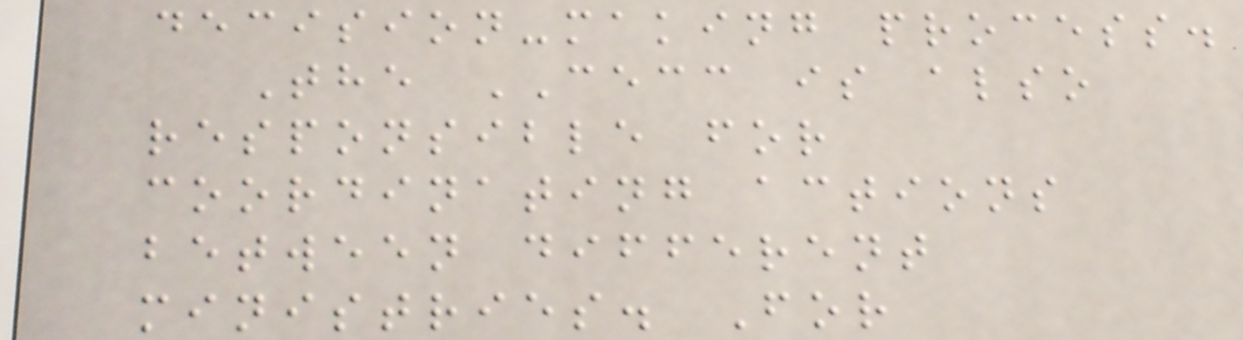decision-making process.
The CECC is also
responsible for
coordinating actions
between different
ministries. For
